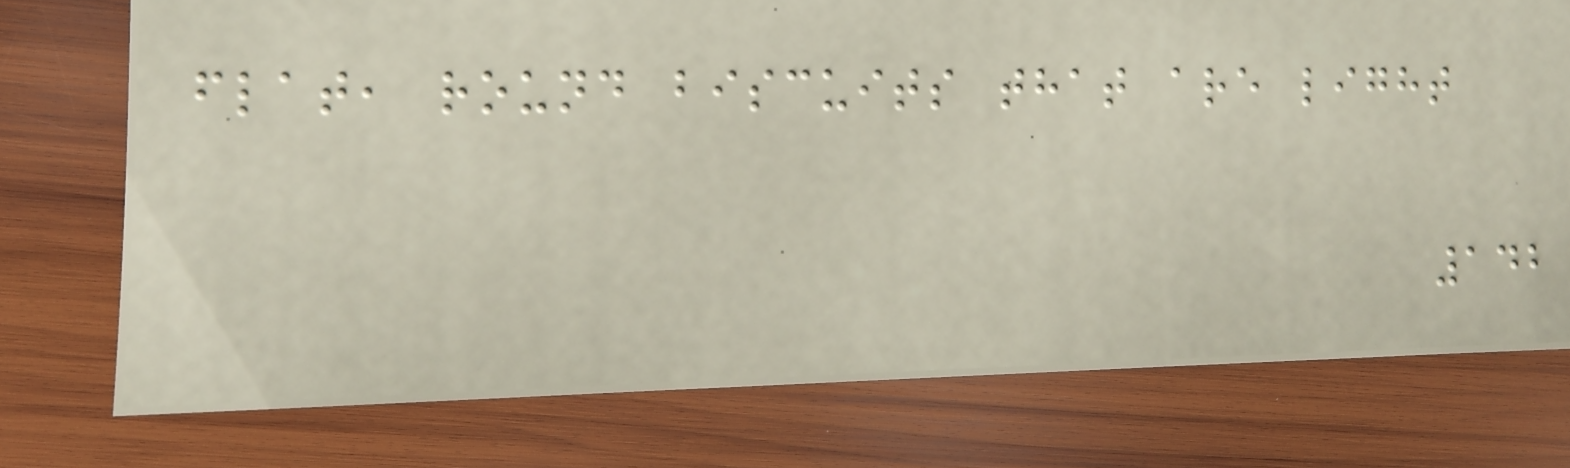flat, round biscuits that are light
142
